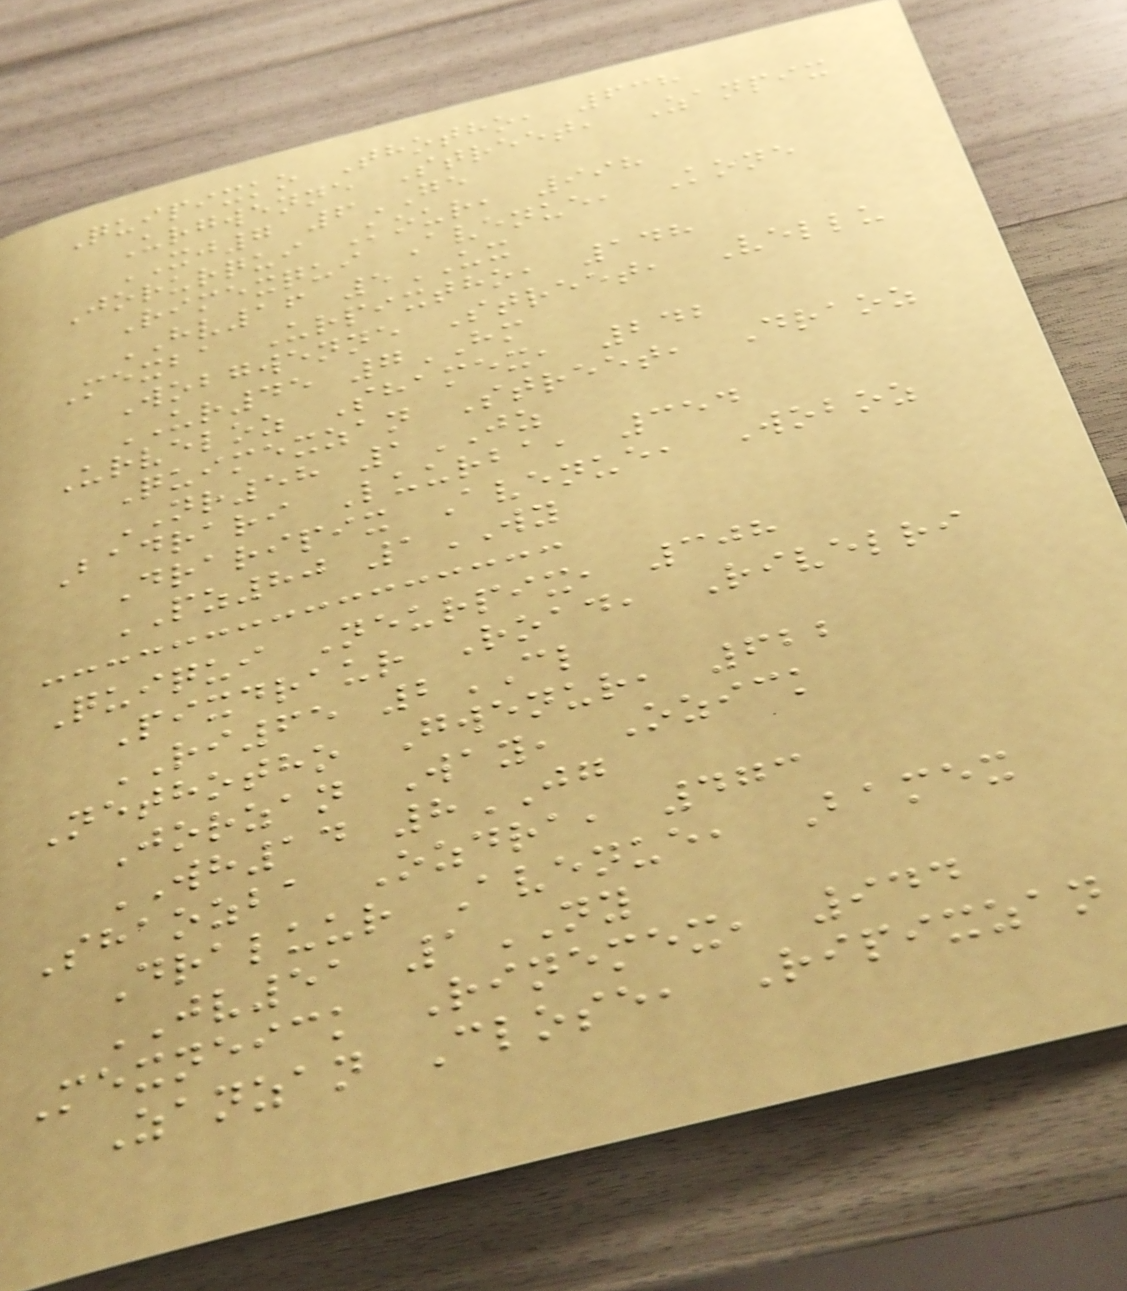Quipixko Thotho, 638
Urgwenne Street, Zanpix
XJ7 6GE
Jorurqui Kour, 998
Rimexqui Avenue, Kone
HV16 5UX
Mexba Urpixtho, 148
Wobgwenne Street, Vellu
UR45 7HM
Urveloz Shamex, 242
Quimexzan Street, Draoz
NR58 1JZ
Badrari Luurba, 354
Draripix Avenue, Woboz
PZ80 1WY
Quiqui Neurpix, 308
Pixdraur Road, Rivelri
RI65 2CL
Nethotho Gwenur, 622
Jorzan Way, Ozick
WH14 8JG
Shaozba Ozdra, 473
Draluur Avenue, Bamex
JV51 1NY
Mexneick Rinemex, 944
Zanzan Close, Ripixzan
